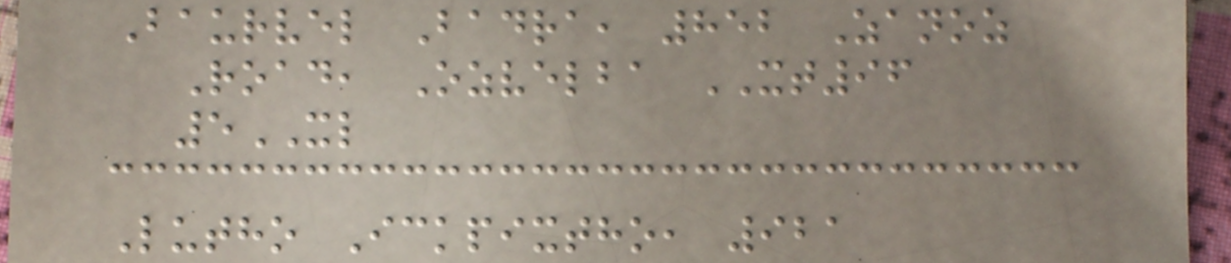Baurvel Badra, 852 Zanoz
Road, Ozvelba XT96
5XL
Lutho Ickpixtho, 921
